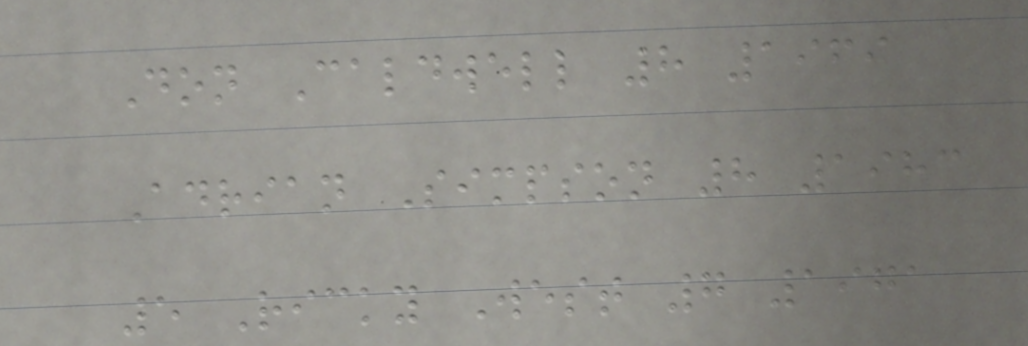Don Caldwell 8 1969
Adrian Simpson 8 1983
5 Ricky West 7 1971
